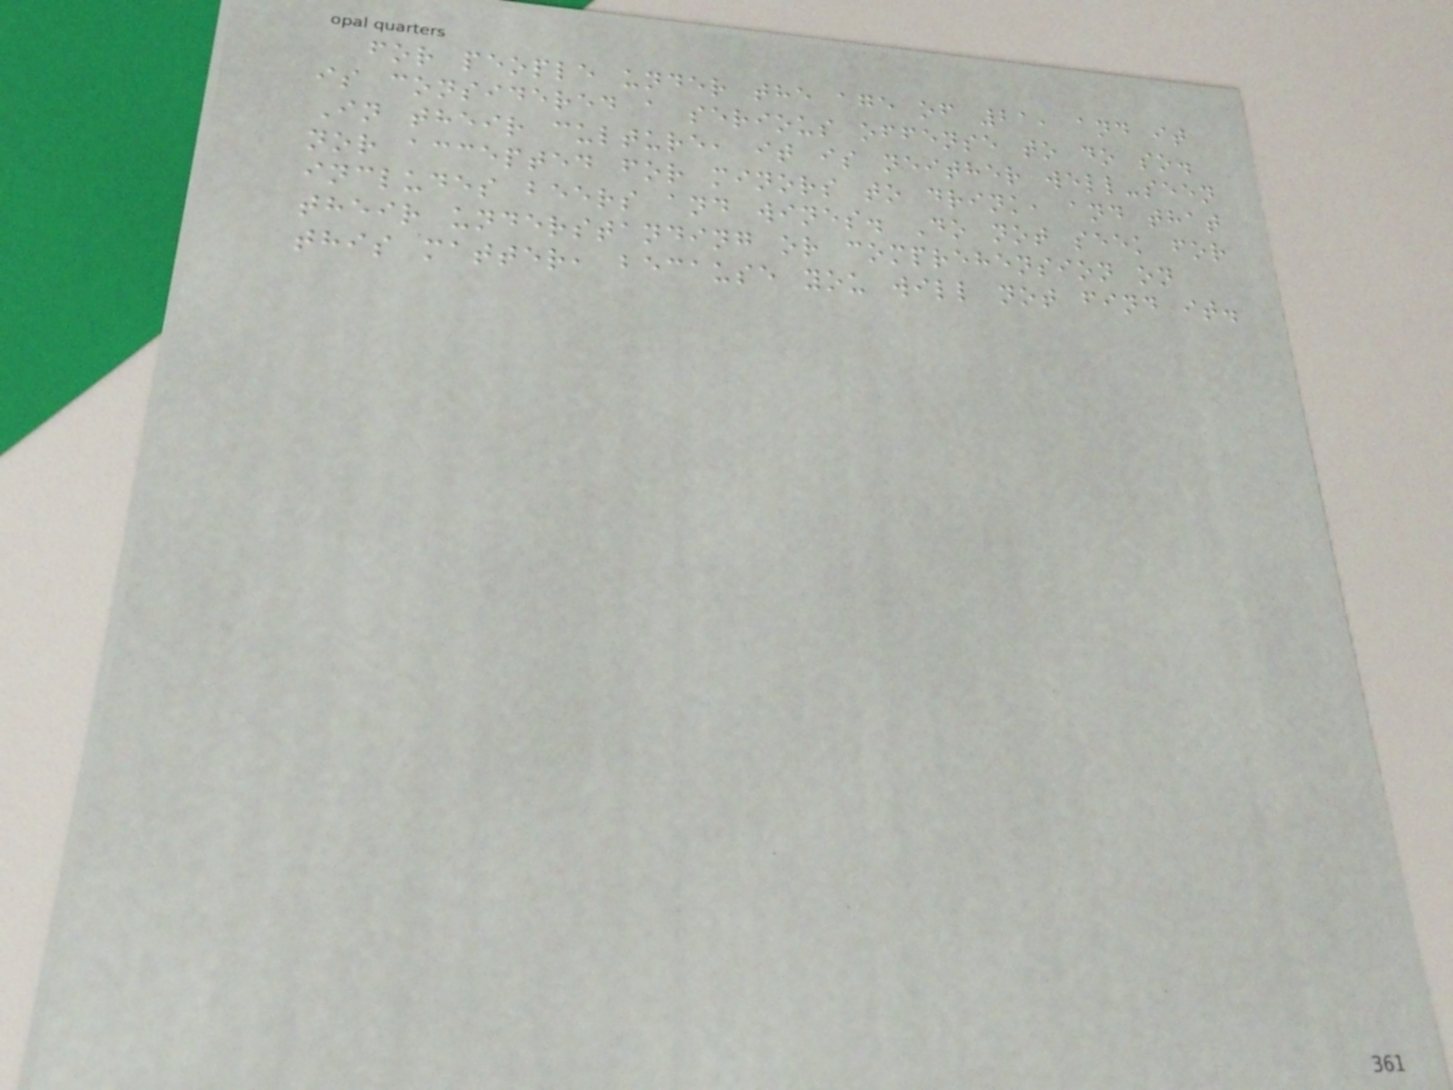for people under the age of 21, and it
is considered a serious offense to do so.
In their culture, it is neither well-seen
nor accepted for minors to drink, and that
includes beers and wines. Do not seek for
their understanding or comprehension on
this matter, because you will not find it.
